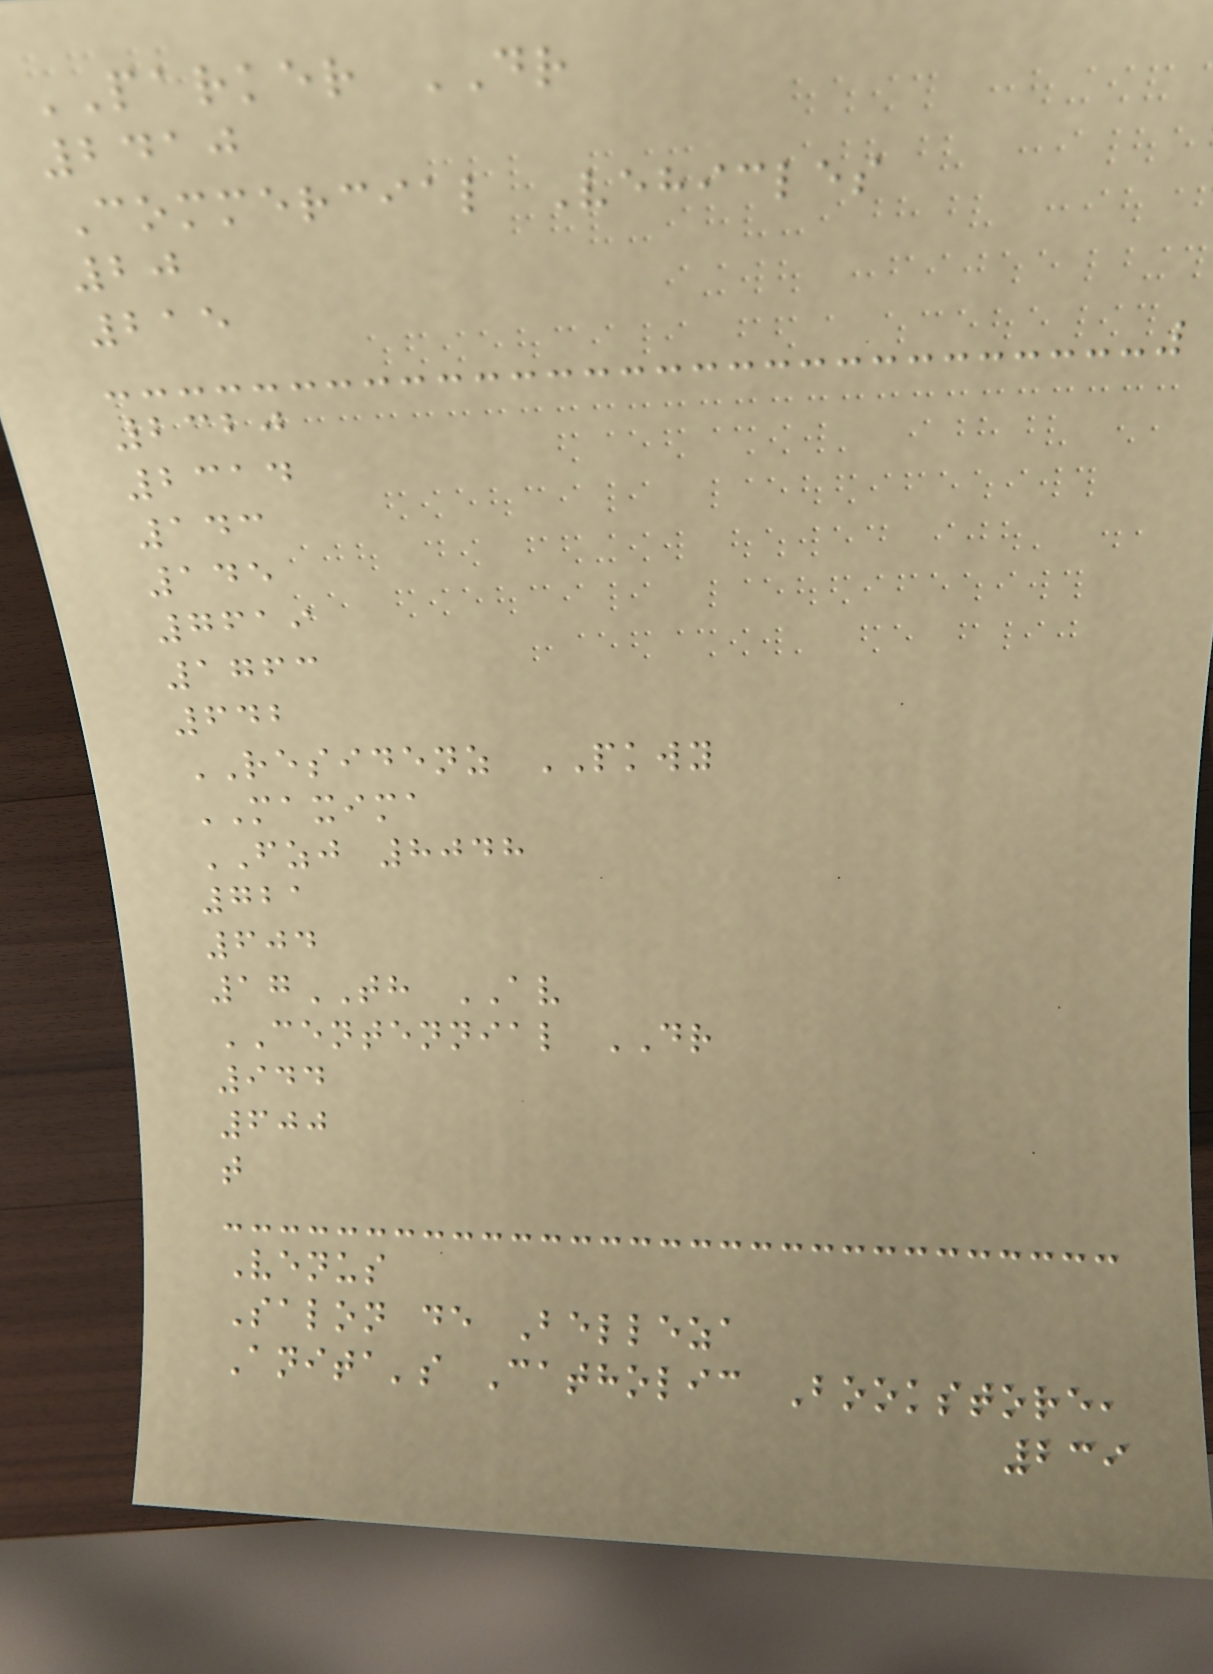PARKER DR
2410
Commercial Vehicles
20
215
2320
2314
143
145
7619
1763
642
RESIDENZ PKWY
MAXIMA
FZJ 8048
721
604
17TH AV
CENTENNIAL DR
944
600
t
Venus
Salon de Belleza
Anita's Catholic Bookstore,
239
